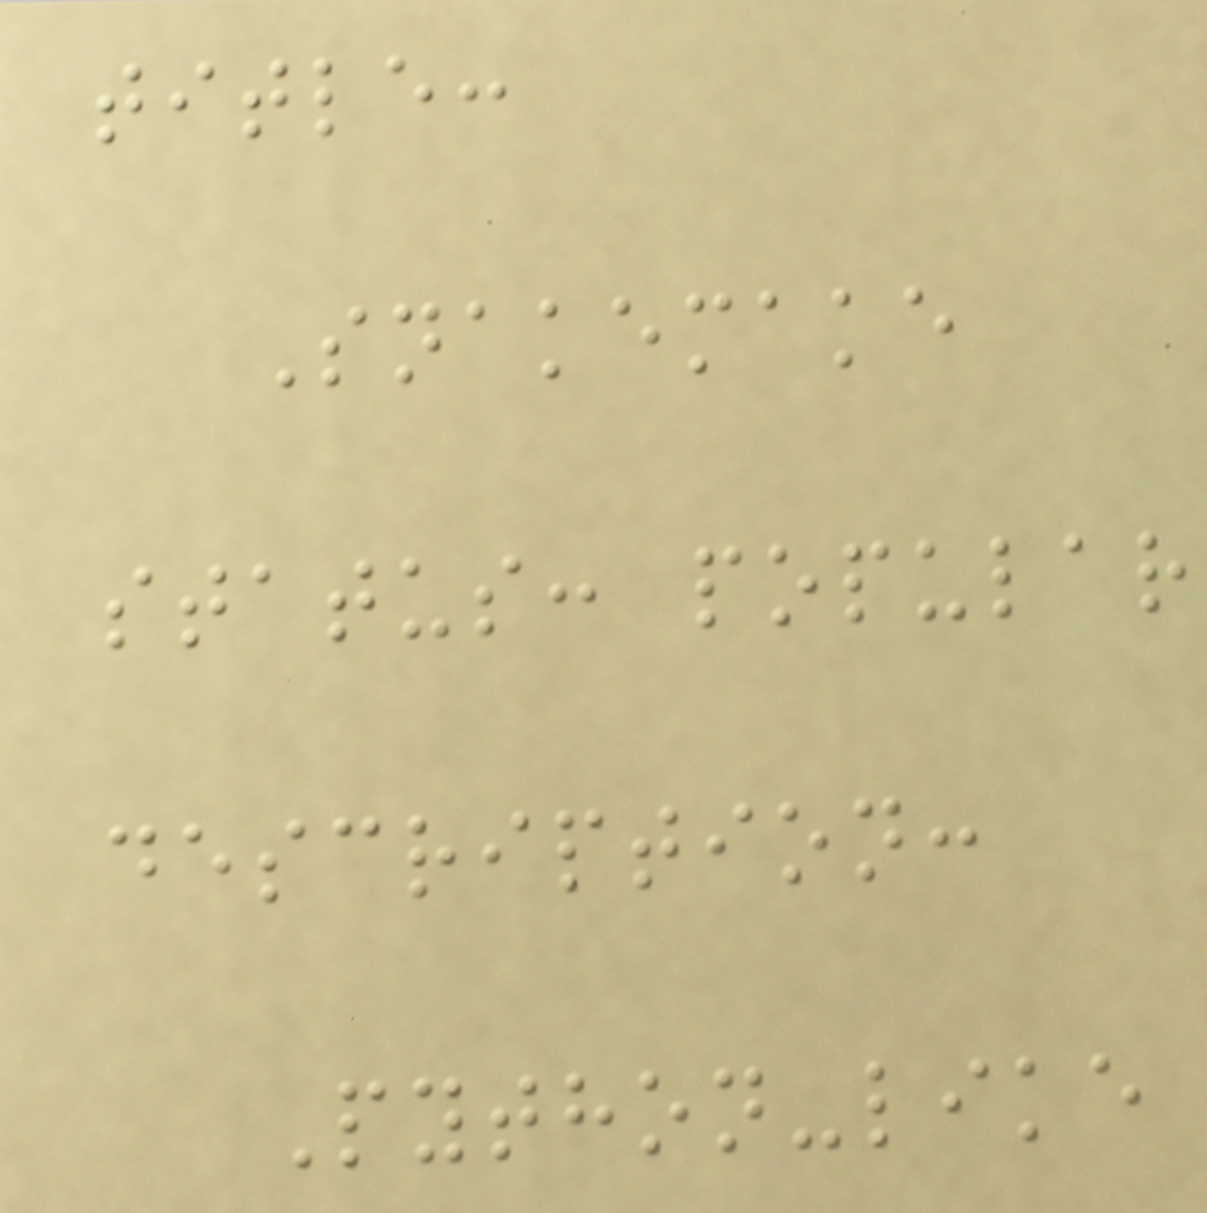title:
Snakemake
status: popular
description:
Python-like
